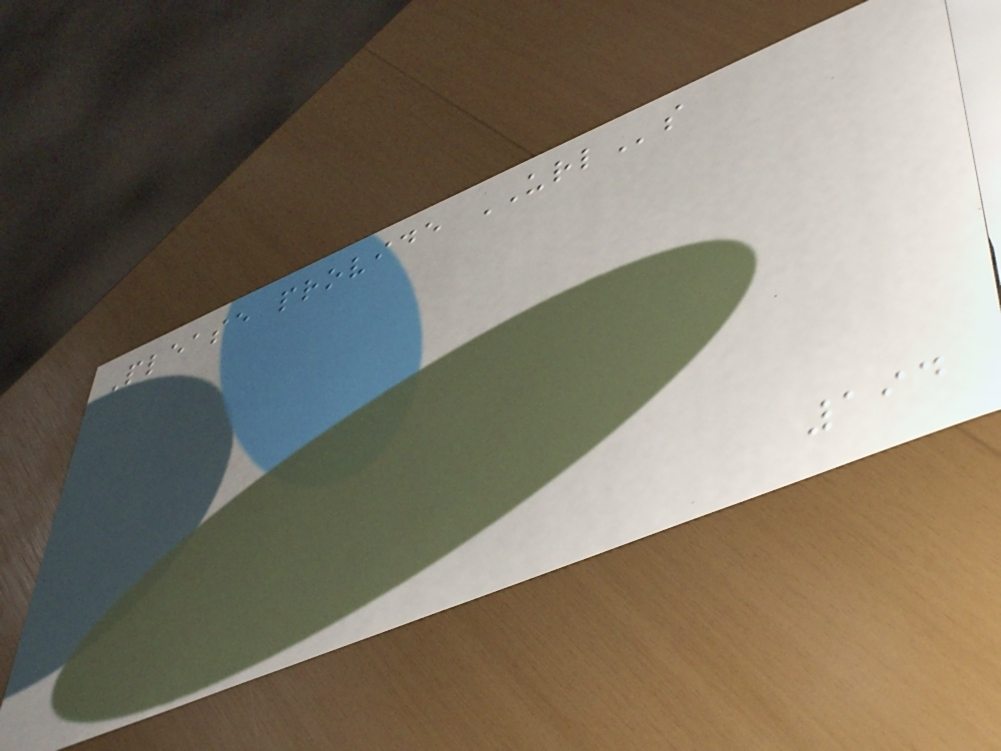Please provide URLs
194
